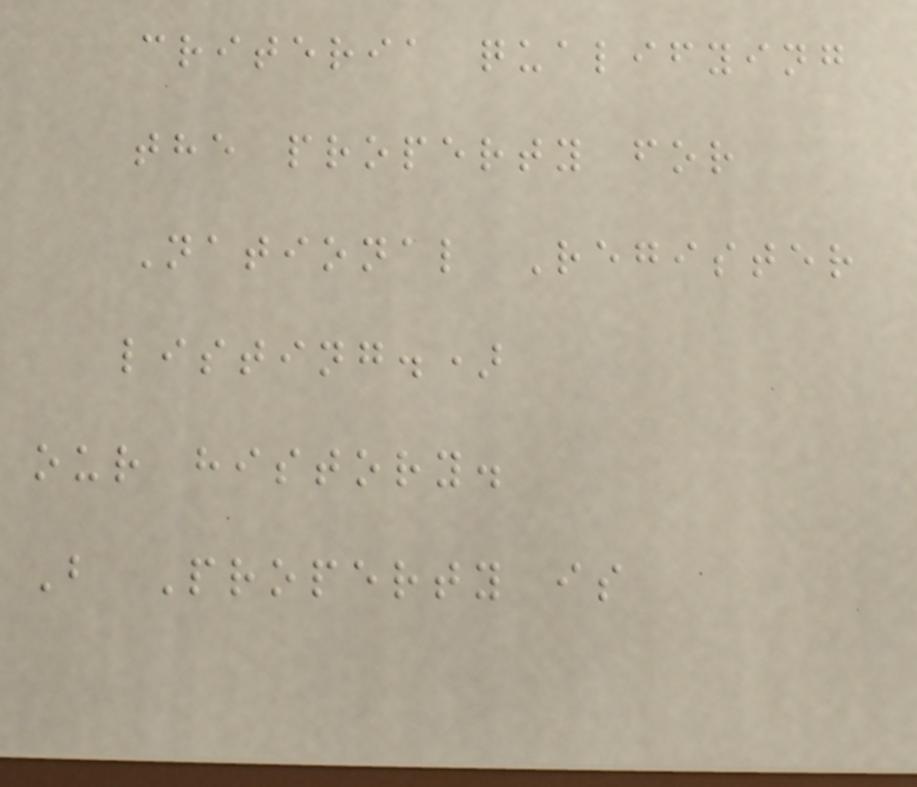criteria qualifying
the property for
National Register
listing.)
our history.
B Property is
